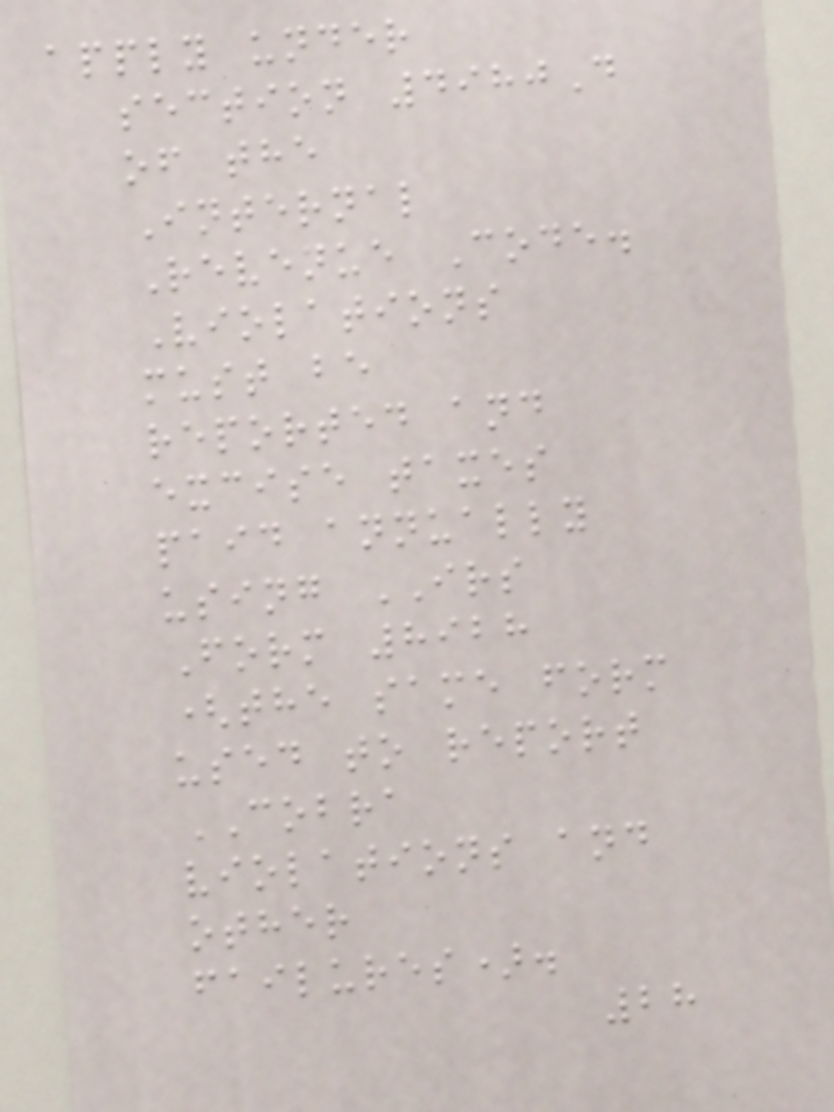apply under
section 4980D
of the
Internal
Revenue Code.
Violations
must be
reported and
excise taxes
paid annually
using IRS
Form 8928
(the same form
used to report
COBRA
violations and
other
failures).
28
